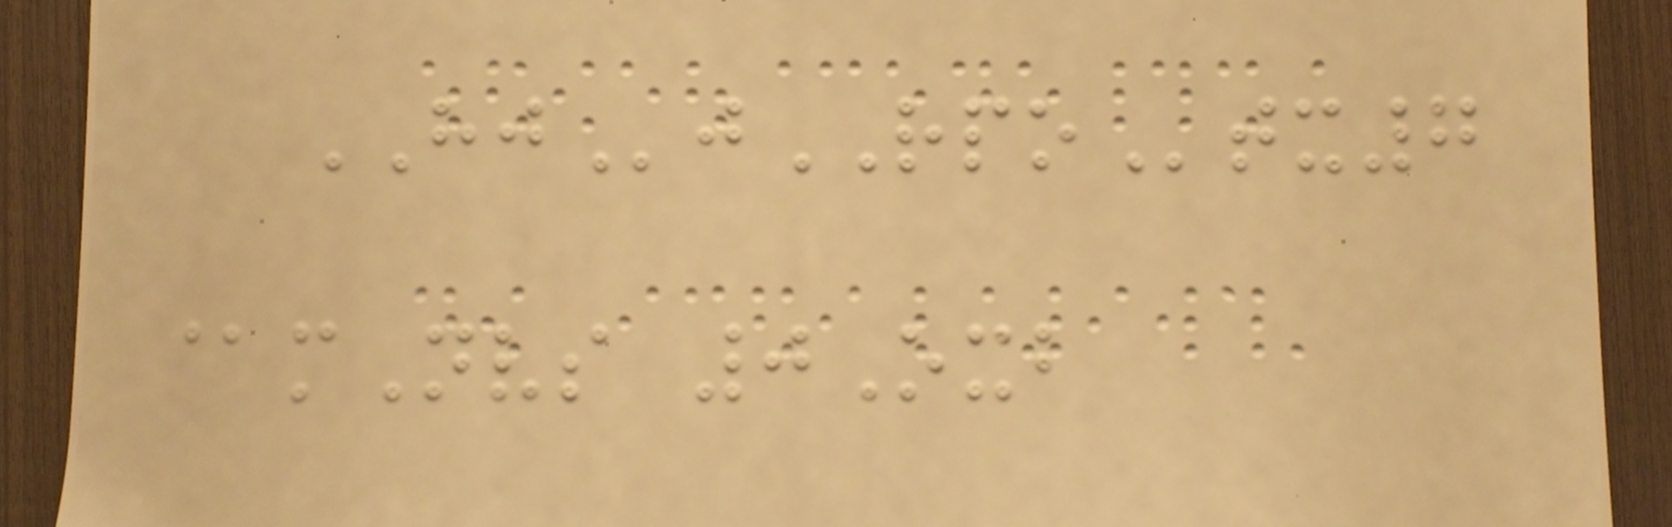HJjRPOtx7
@mNvs 0Oxb
